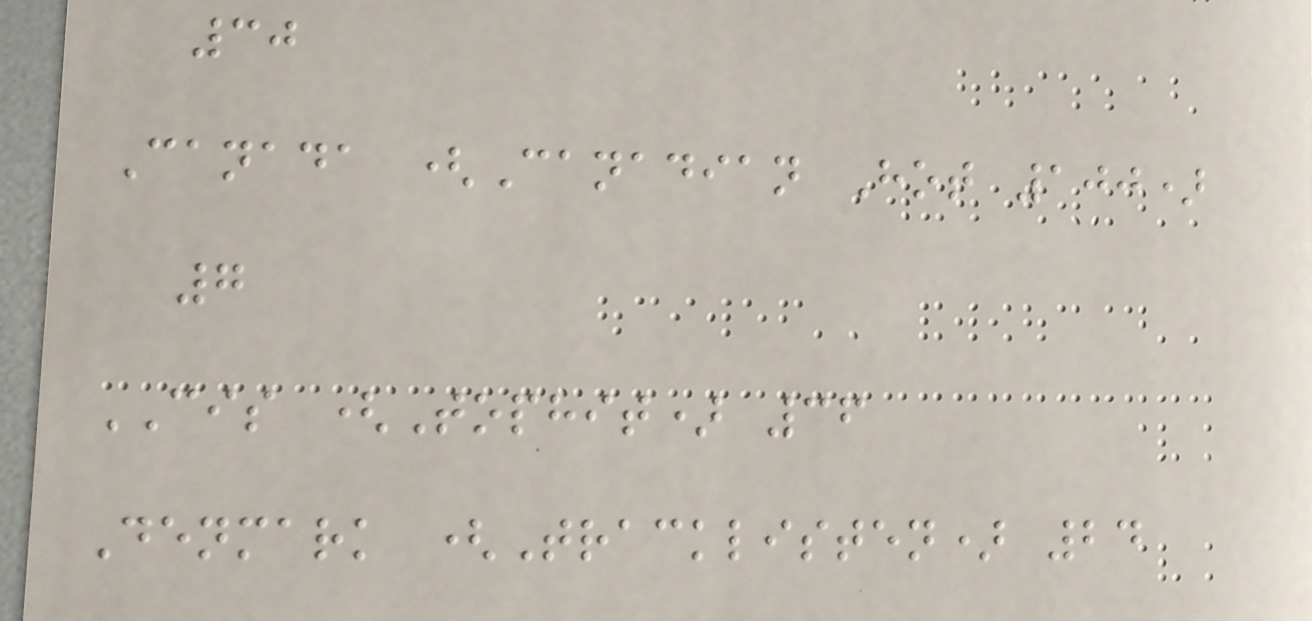30
Canada (Canadian Hot 100)
7
CIS (Tophit) 36
Denmark (Tracklisten) 24
